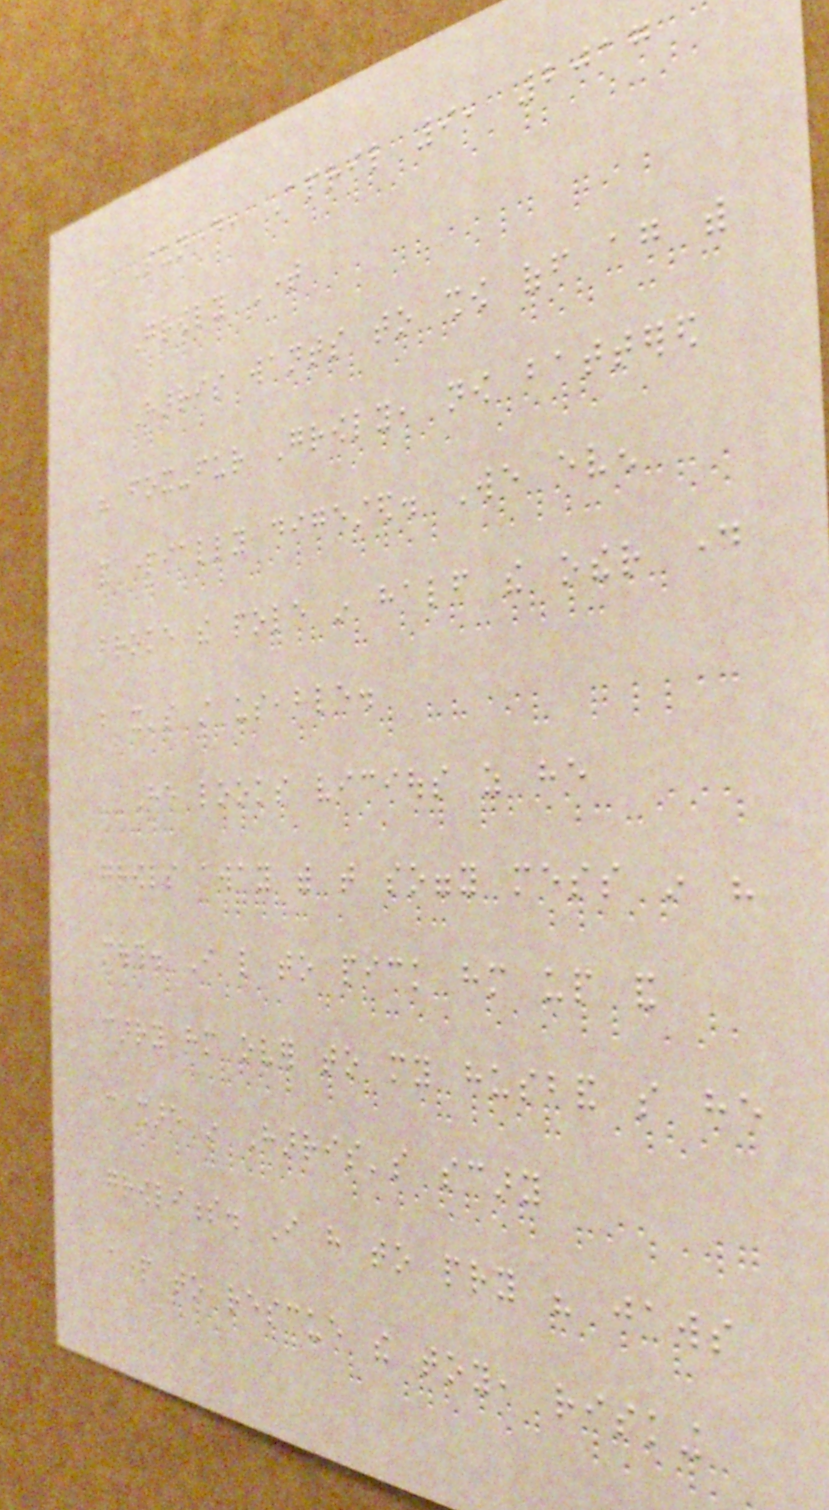Sunday, April 9, 2017
Growly Time
Harris wants to show off again with
his fox-fur Growly, now battered
and partially digested. We even
broke the pole in half the other day
but it's still useable.
He looks vicious as he
growls away with that soggy mess in his
mouth. I like to pick him up and
carry him over to my husband so he
can share in Harris's scary
growliness. I have to pry his jaws
apart to rescue the toy, risking
